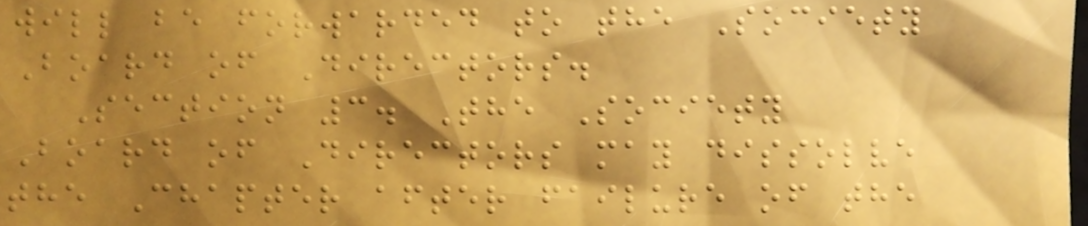will be forwarded to the Society
Board of Directors.
Section 3. The Society
Board of Directors may dissolve
the Chapter after failure of the
